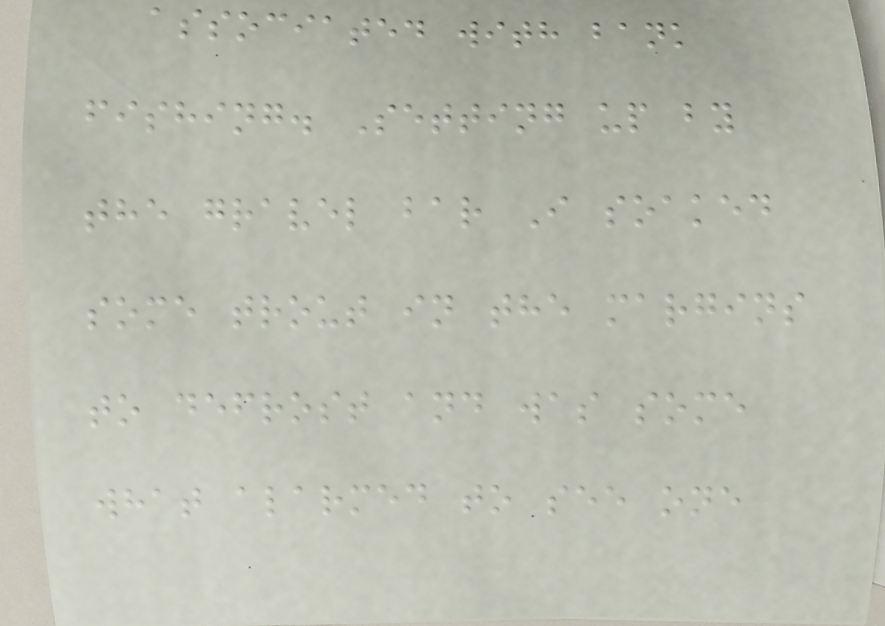associated with bank
fishing. Setting up by
the gravel bar I soaked
some trout in the margins
to defrost and was some
what alarmed to see one
